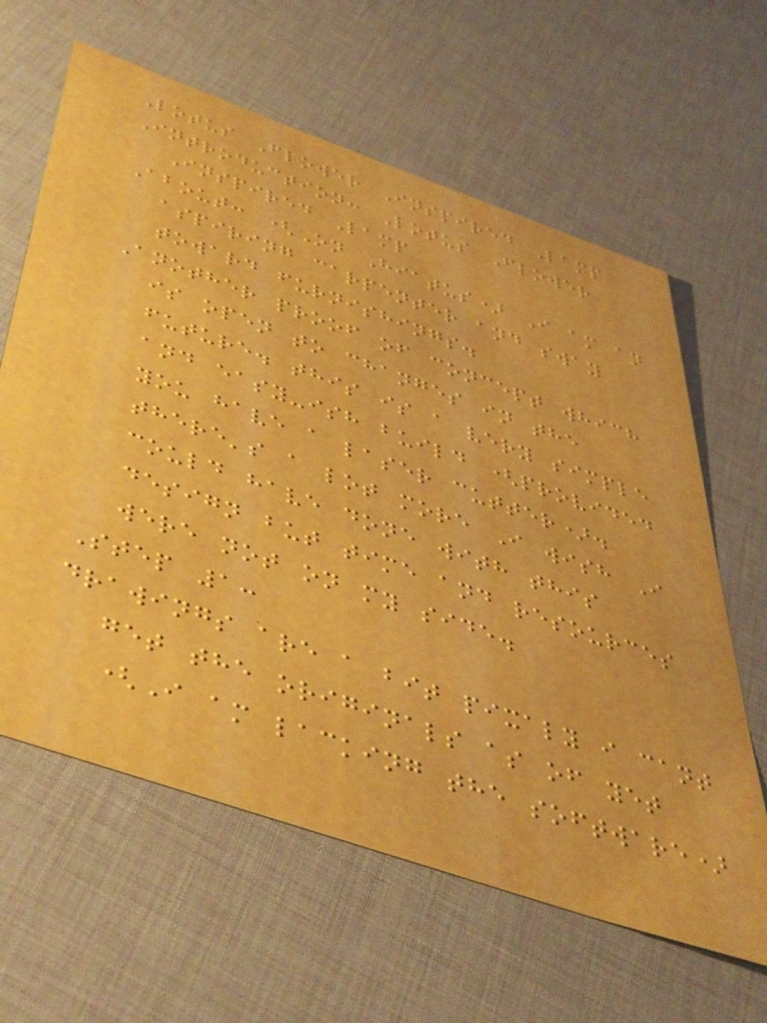Lotus Flower Inspired Lamp
Introduction: Lotus Flower
Inspired Lamp
About: (On Hiatus) I am an
aspiring carpenter and sway
toward furnishings.
Another proof of concept which
is open to changes in the
future. this is a very simple
and easy-ish build (provided
you have a laser cutter).
there's a lot more I wish I
could have done with this
design but time and resources
were not on my side.
Step 1:
drawings are a bit pixaly i cant
get the originals as of yet
(I am lacking the software)
